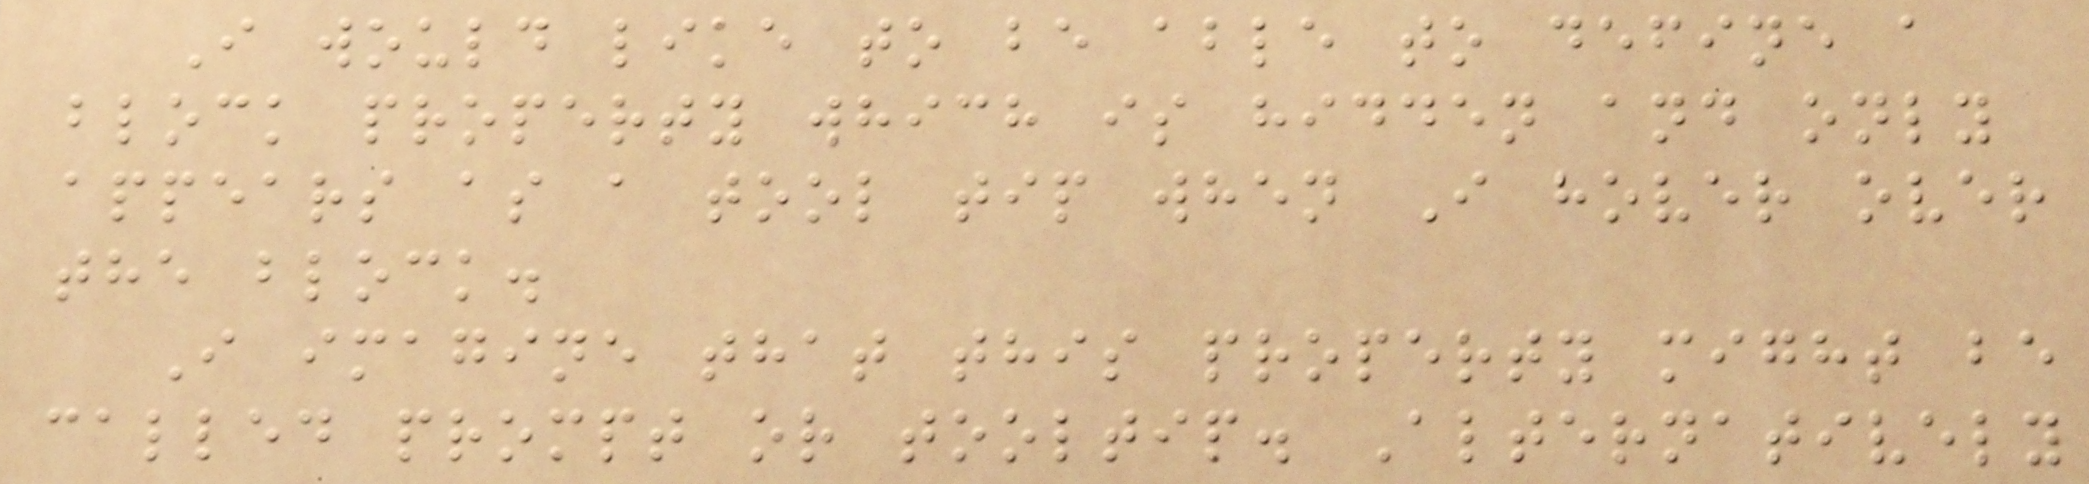I would like to be able to define a
block property which is hidden and only
appears as a tool tip when I hover over
the block.
I imagine that this property might be
called prompt or tooltip. Alternatively
